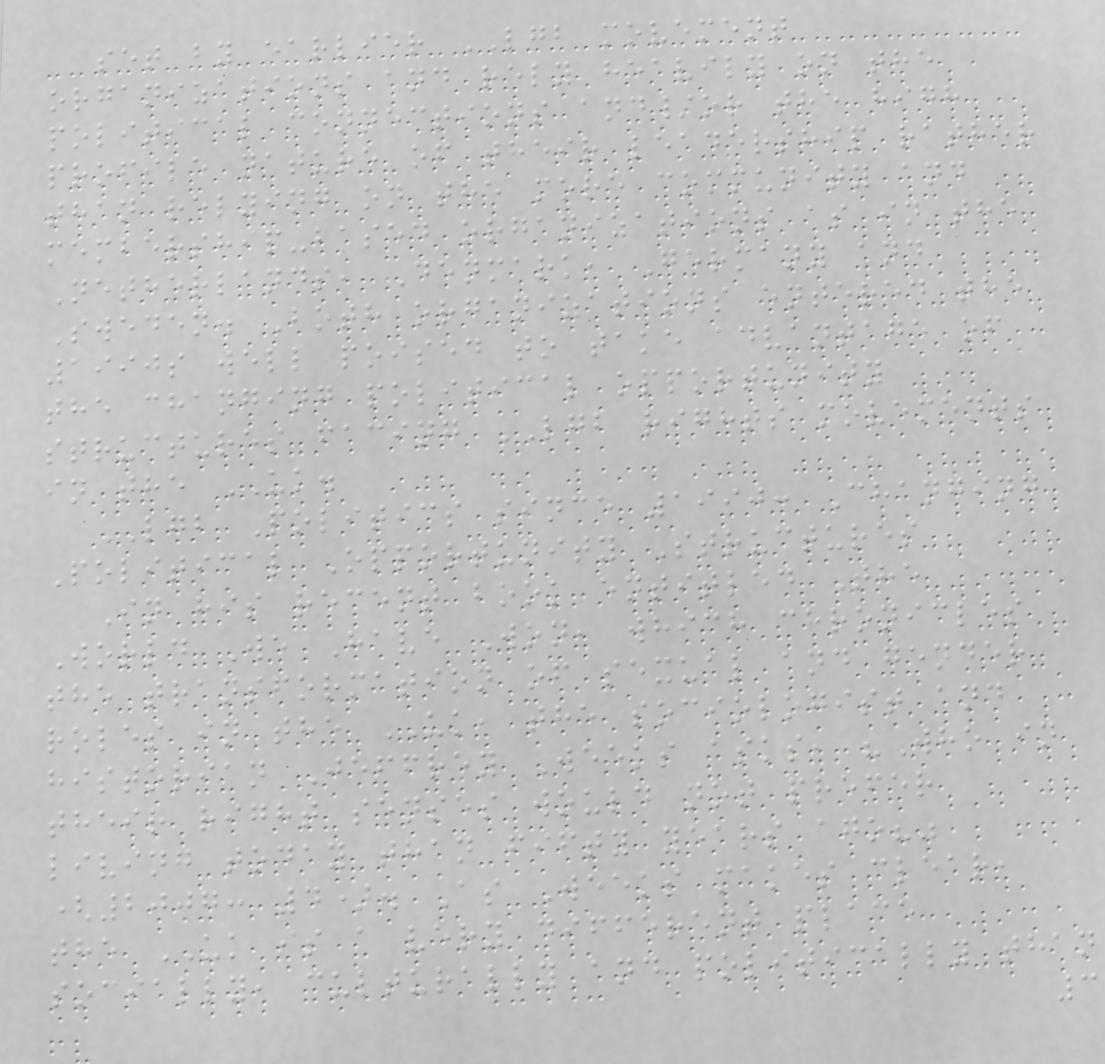set by earlier LGB movement
organizations and rely heavily on the
political connections and/or the high
profile nature of their leadership rather
than relying on the more community and
membership-based organizations as in the
Netherlands, Denmark, Germany and
Sweden. Both organizations entered the
1990s well poised to take advantage of
the changing political opportunity
structures facing LGB rights movements
in the UK.
LGB Politics since 1990: Changing
Political Opportunity Structures
In his recent book entitled The
World We Have Won, which chronicles
the transformation of sexual and gender
roles in the UK, the sociologist and
historian Jeffrey Weeks asks, "Who in
their right senses would not prefer
living today than fifty years ago?"
(2007: 4). As Weeks makes clear,
the UK is a very different place
socially, culturally and politically than
3
